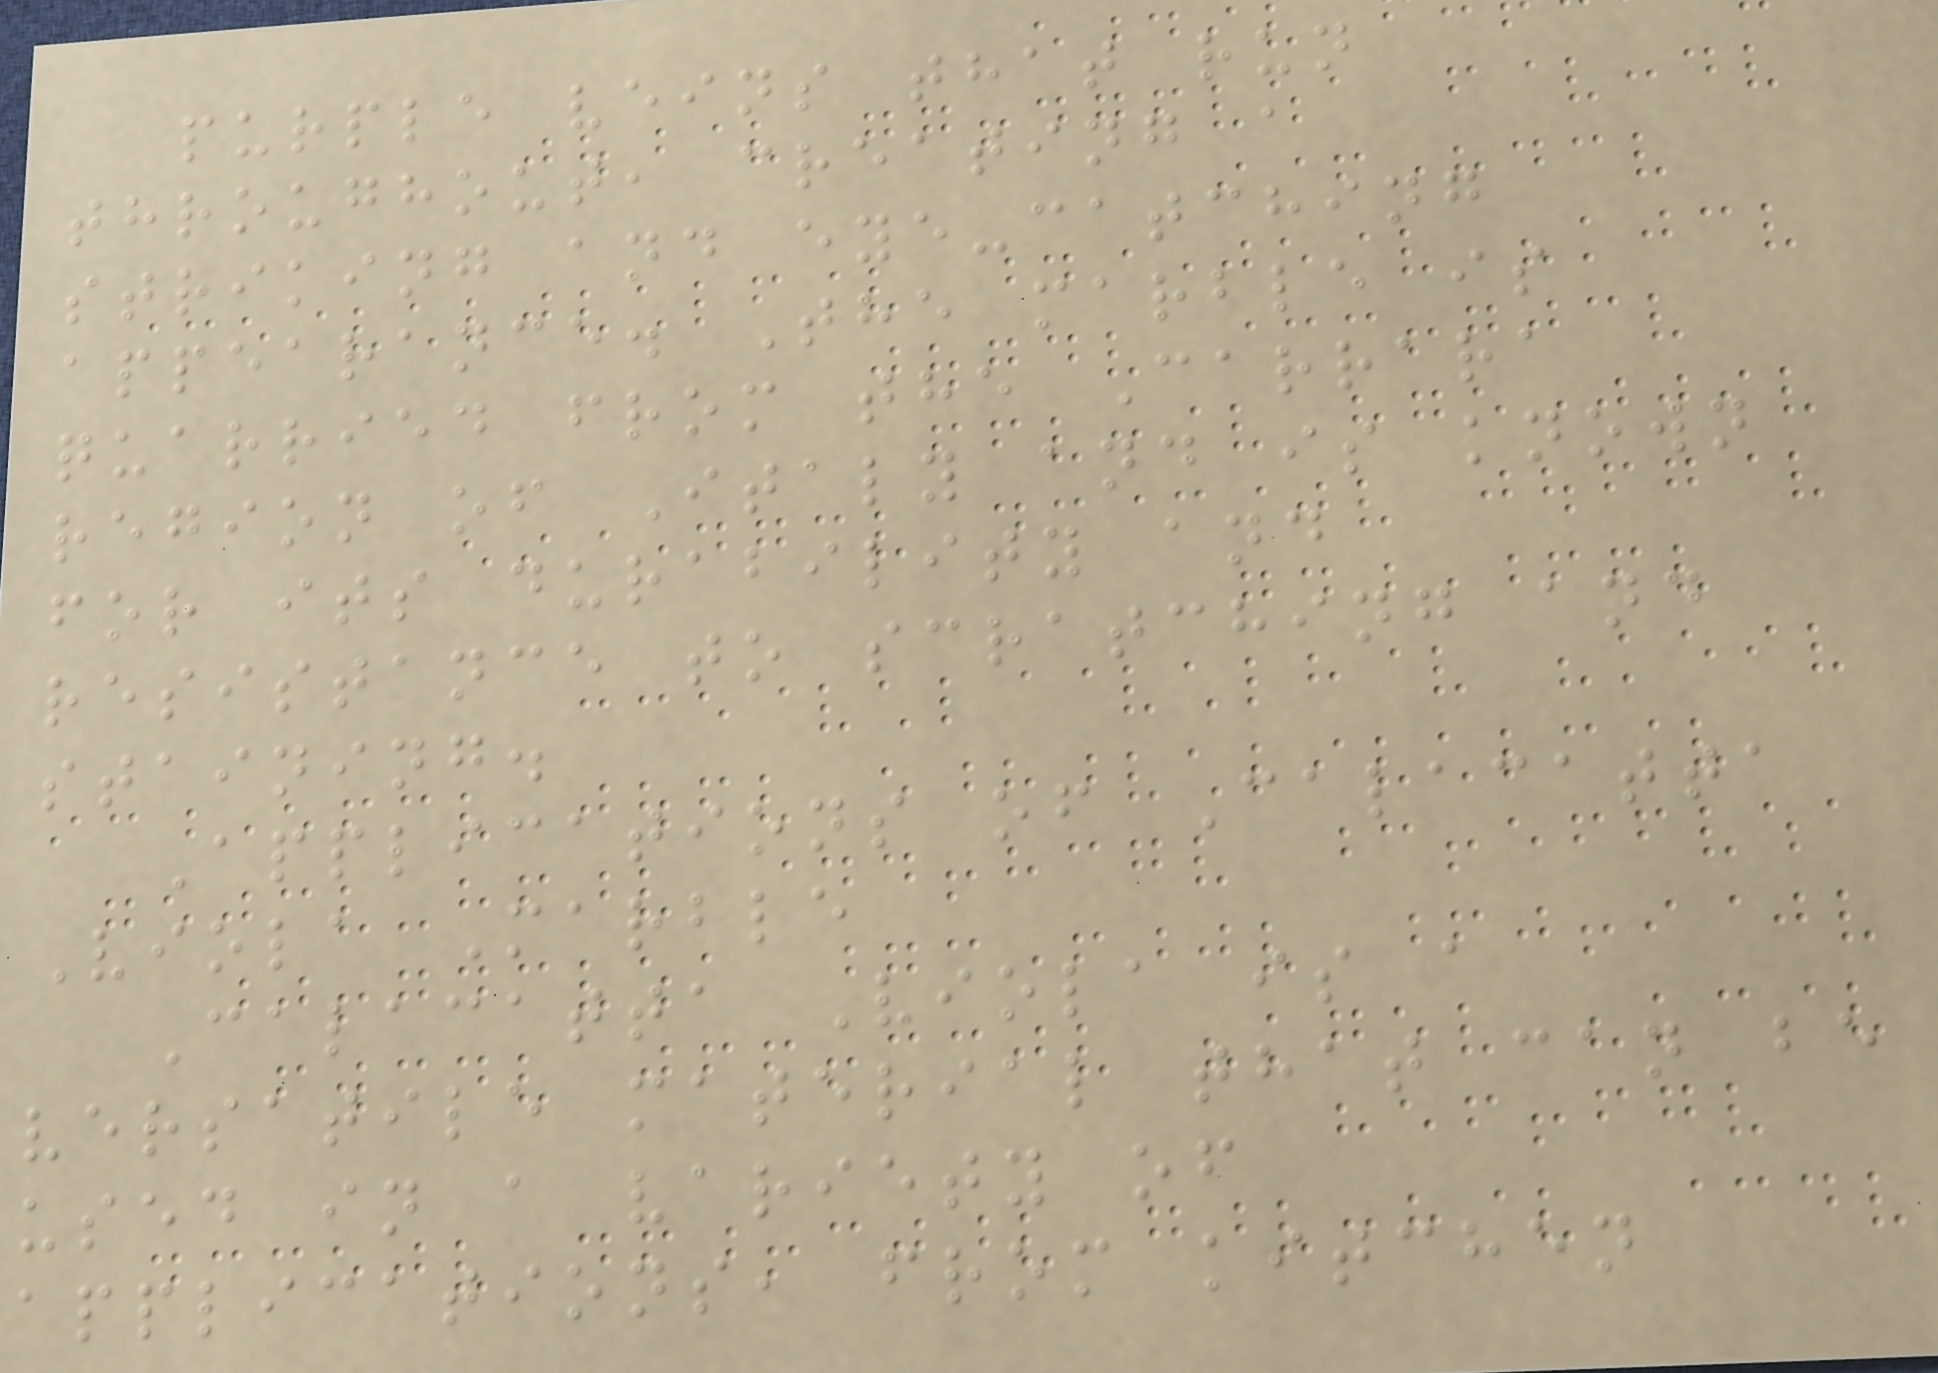purple veins that run
throughout, creating a
striking and eye-catching
appearance. The marble is
quarried from the Carrara
region of Italy and is known
for its durability and
resistance to scratching and
staining.
Applications of Calacatta
Viola Marble
Calacatta Viola is a
versatile material that can be
used in a variety of
applications, from kitchen
